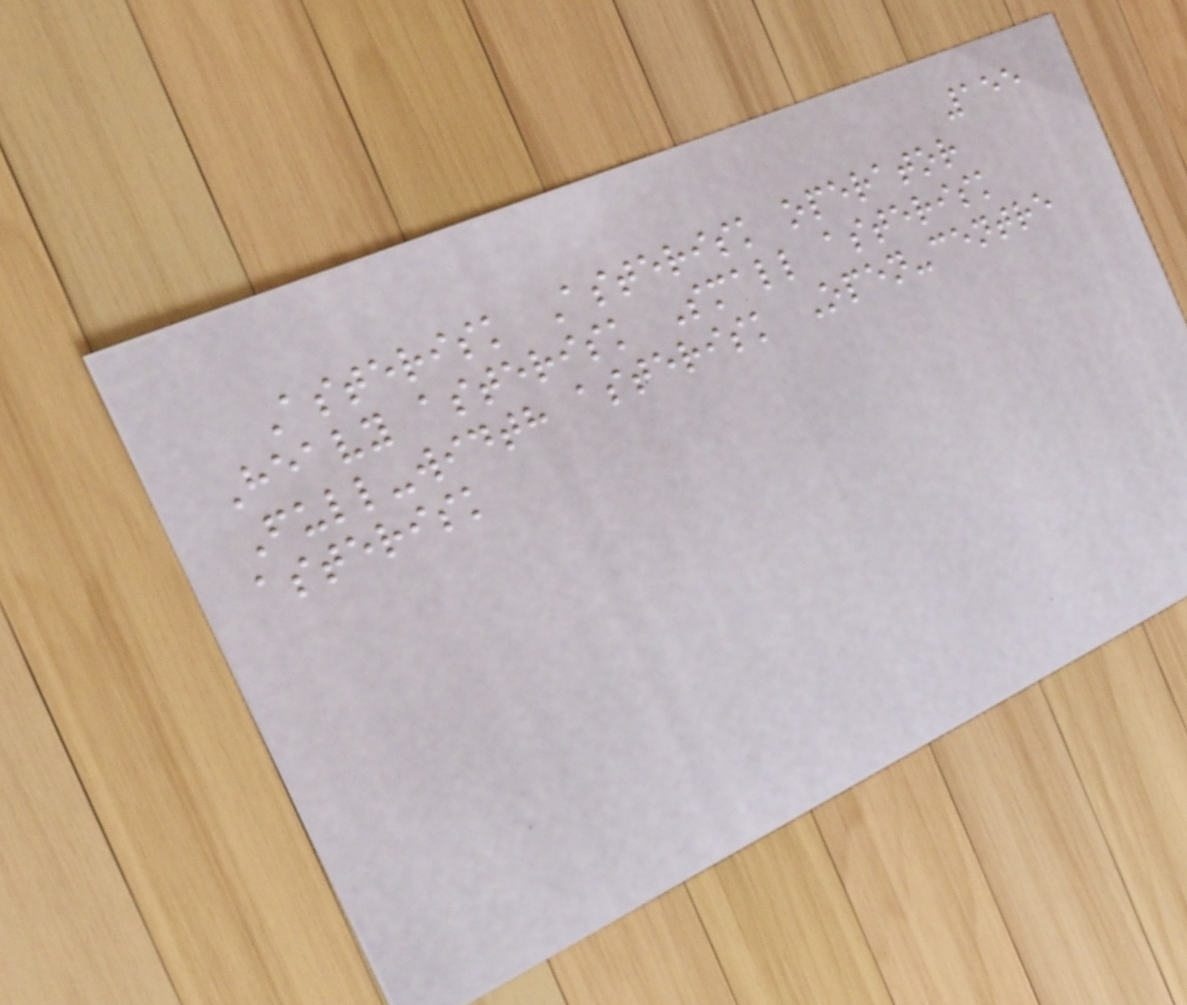155
Asterisk Asterisk operator
Heavy asterisk Small asterisk
Full-width asterisk Open-centre
asterisk
